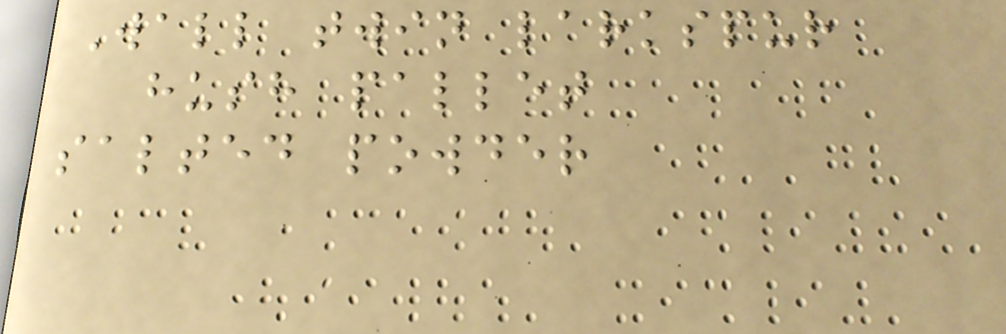Wall twin larkspur
hush pallet
salted powder
